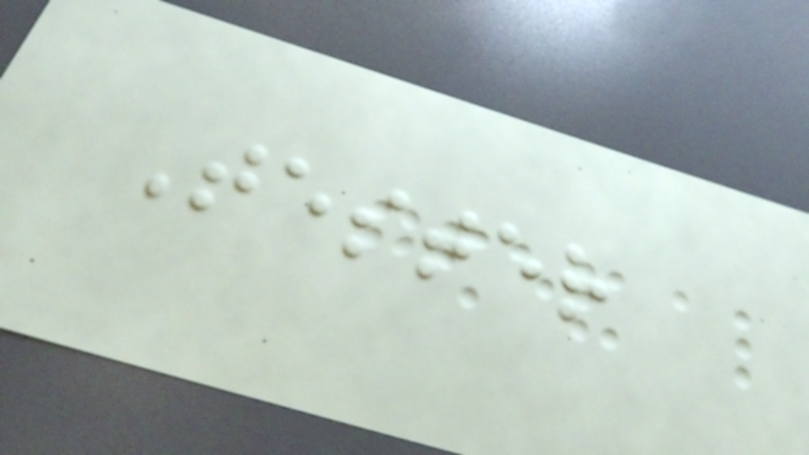Tester
